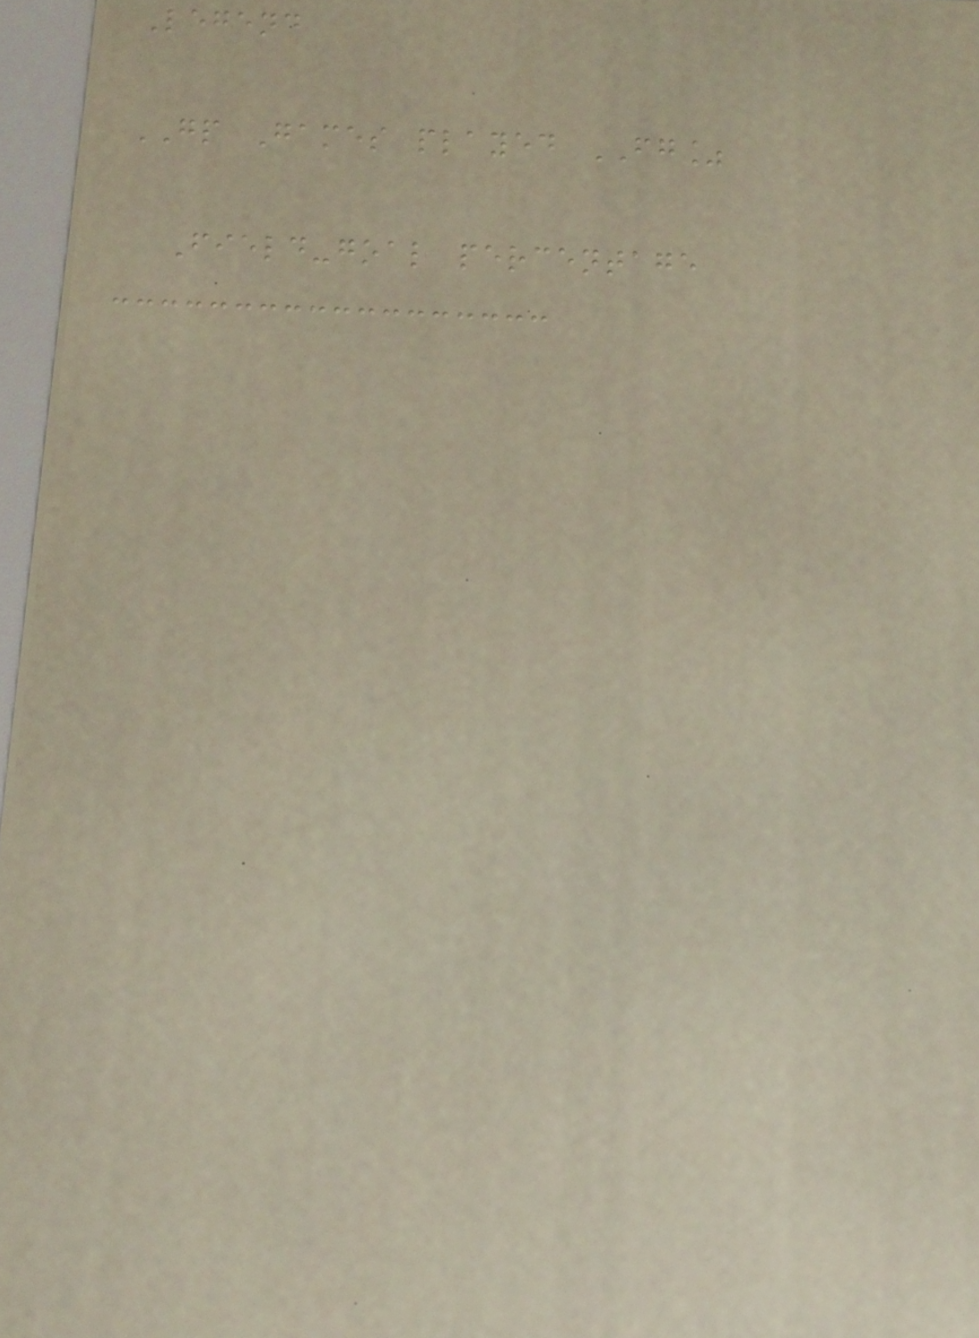Legend
GP Games played FG%
Field-goal percentage
